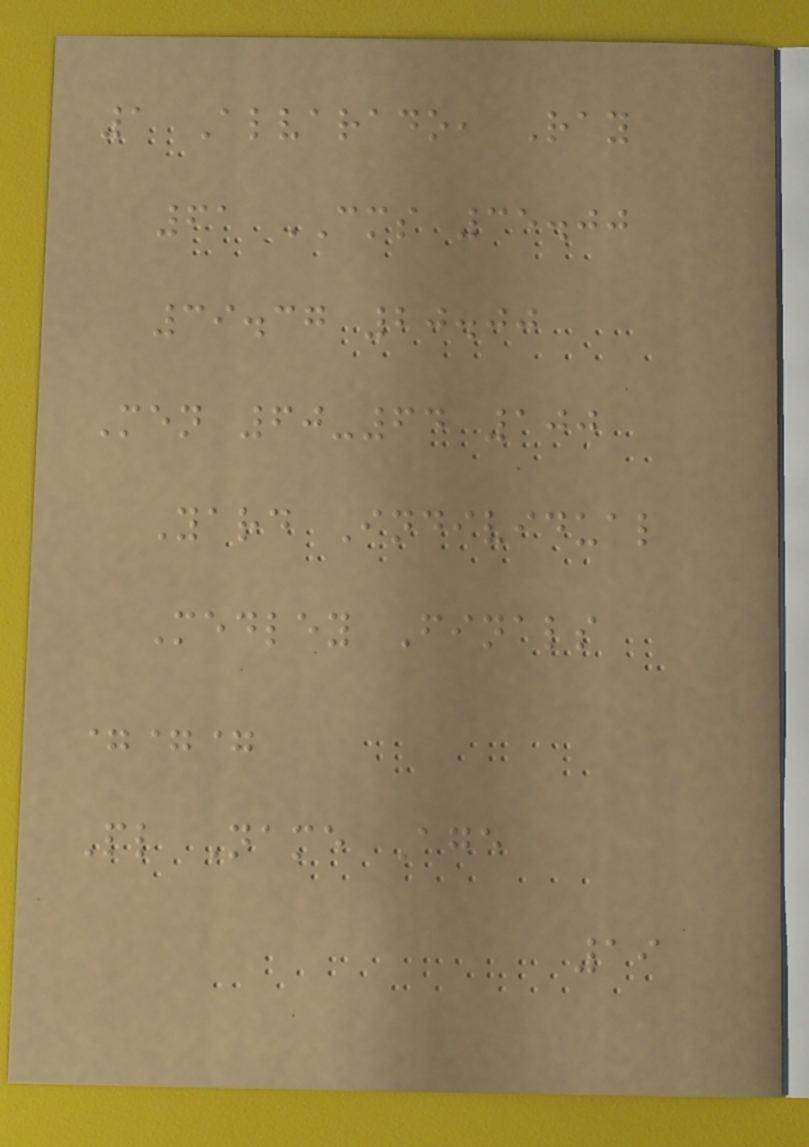1 Alvarado, Ray
61 CMS 35.00
39.37 20.00
Men 60-64 100
Yard Individual
Medley Finals
===
Pl Name Age
19
